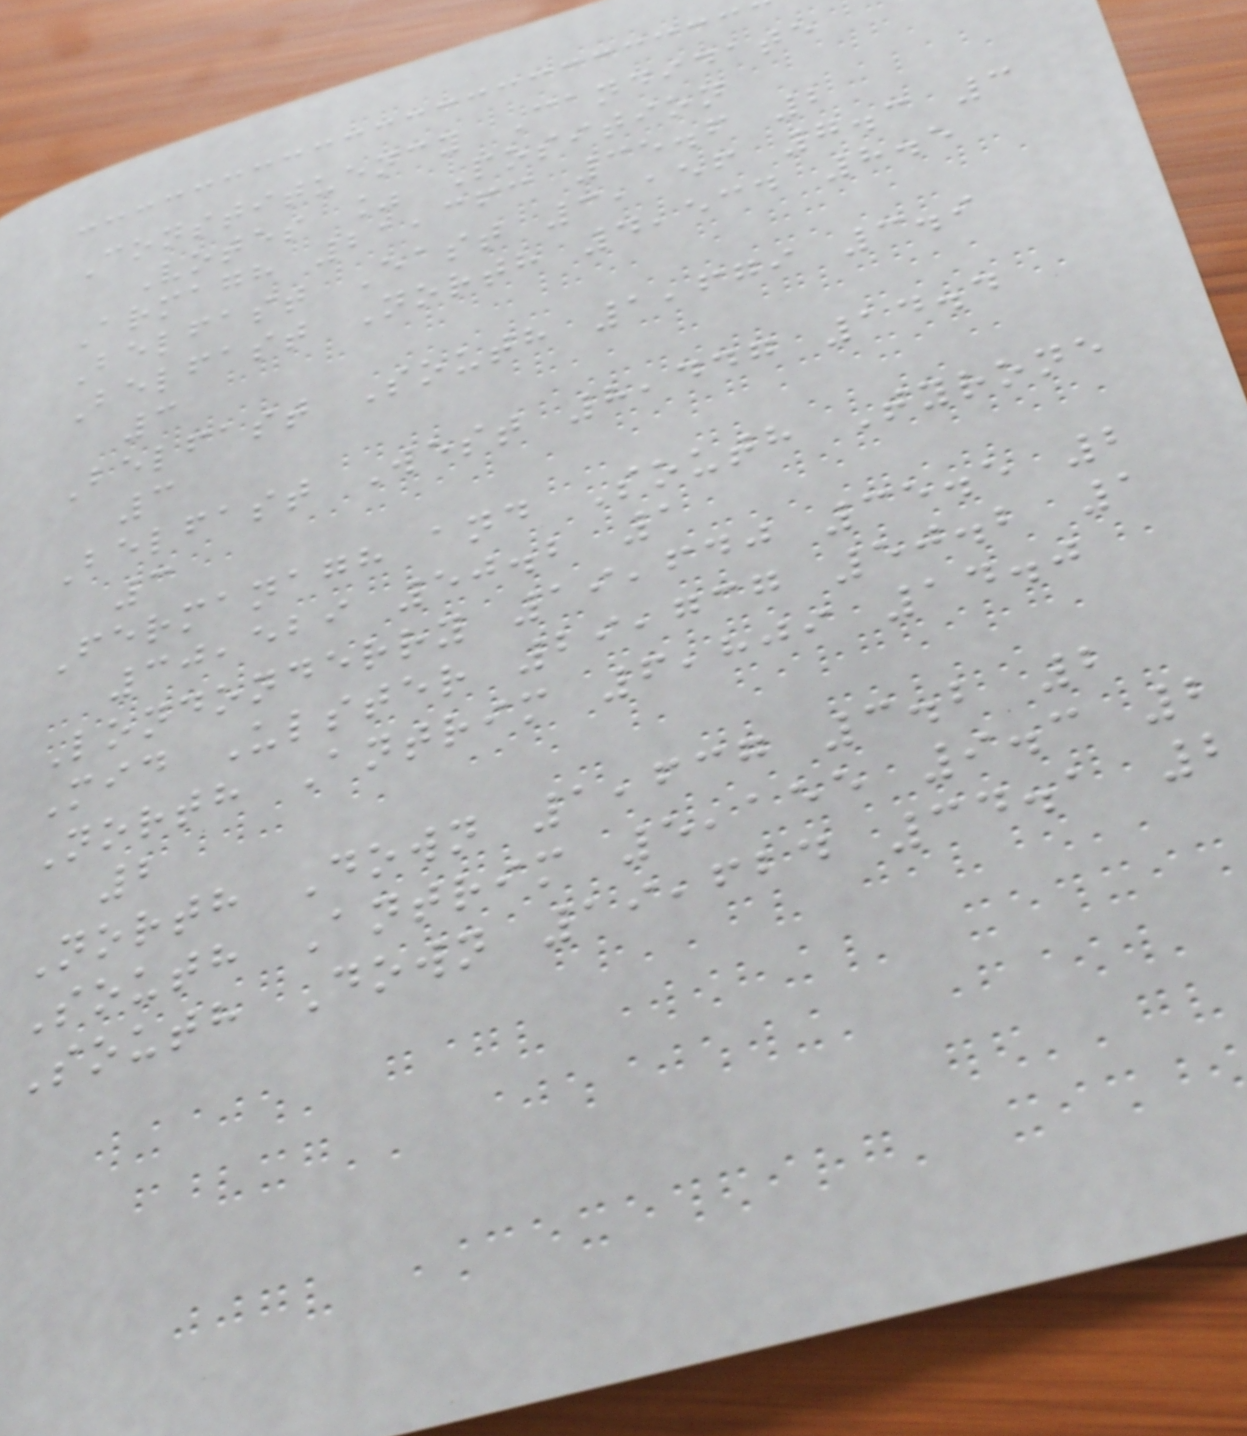Constituency Candidate
Votes % Position
Armagh 21,363 35.6 2
Belfast East 3,156 7.3 3
Belfast North 4,534 8.5
3
Belfast South 1,679 3.9
3
Belfast West 8,447 14.4
3
Fermanagh and South Tyrone
30,529 50.2 1
Londonderry 19,640 35.5 2
Mid Ulster 29,737 50.2 1
North Antrim 6,809 14.0
2
North Down 1,637 3.2 2
South Antrim 5,155 9.3 2
South Down 19,624 34.1 2
